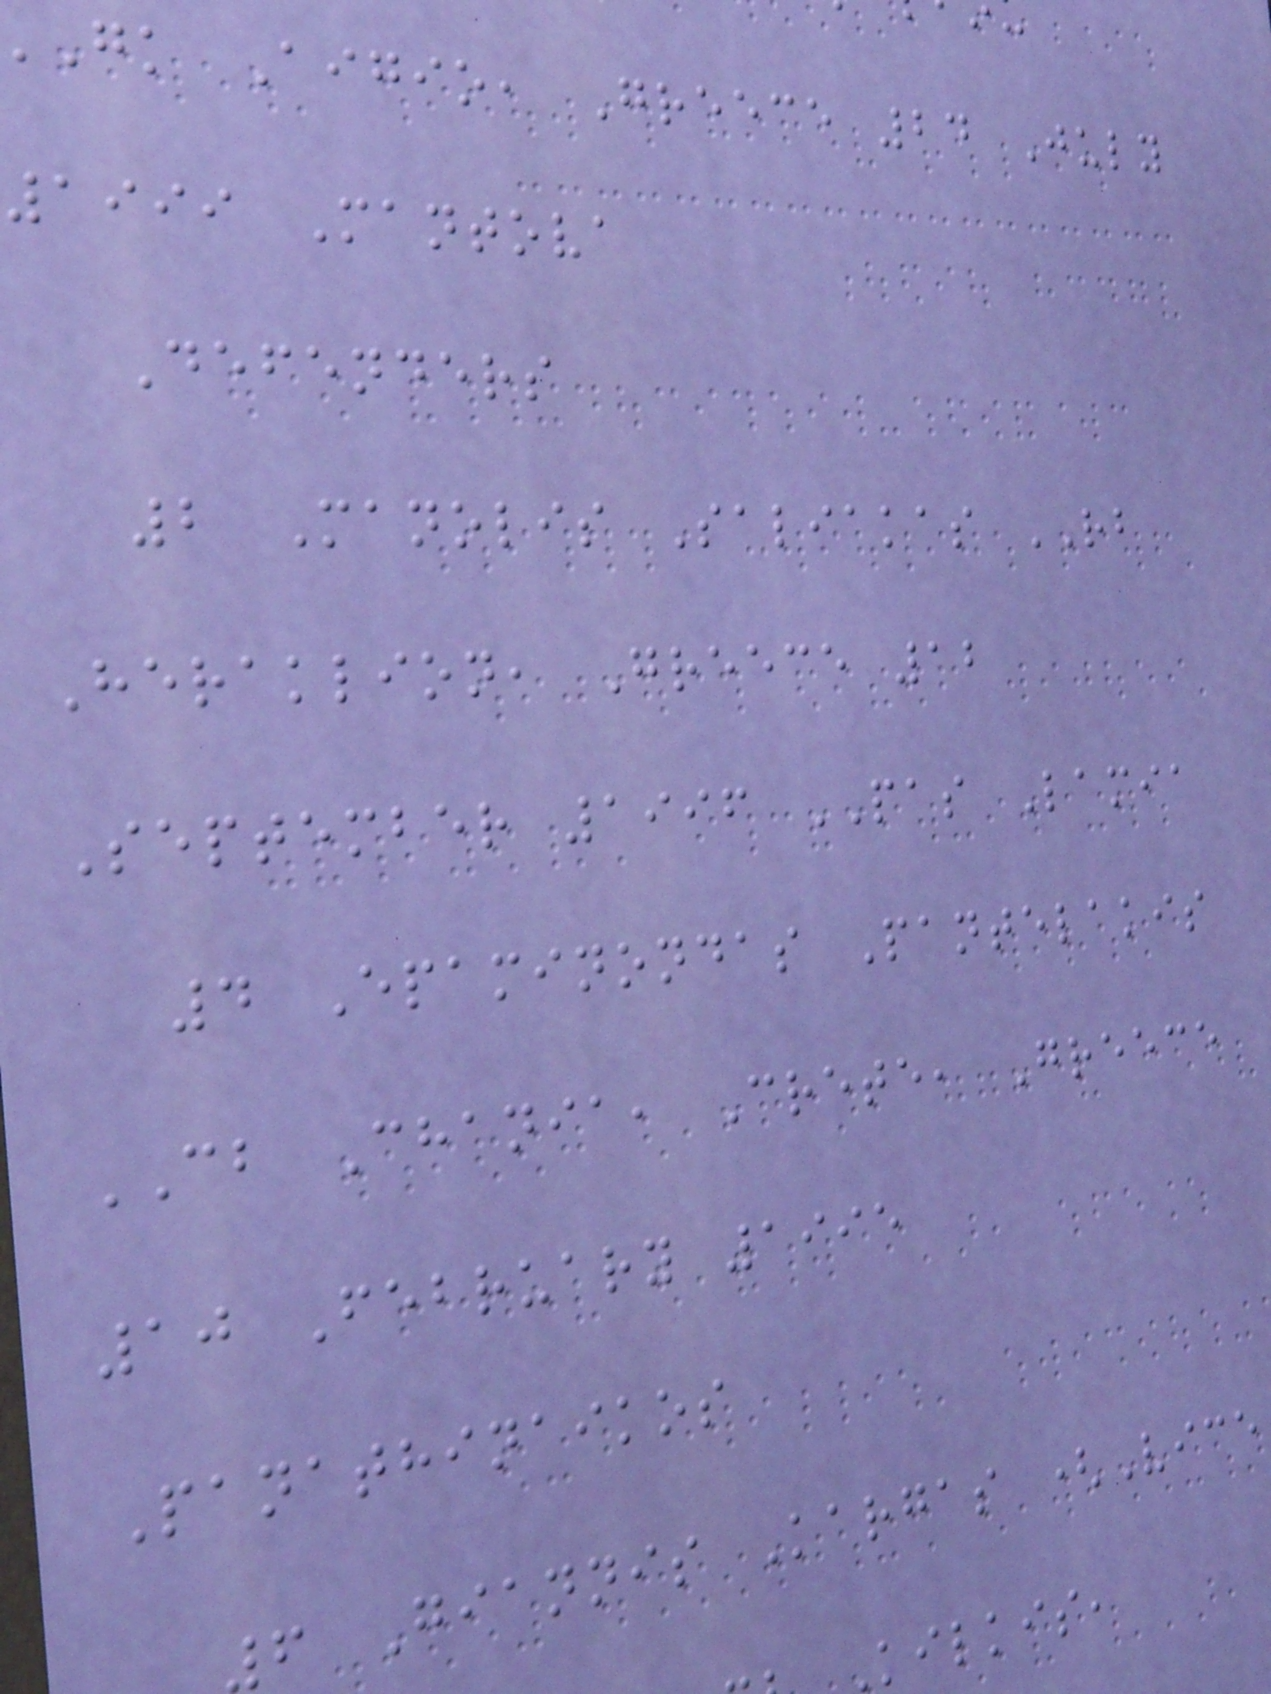gk Aigio, Greece 24 July
1999 Mantova
Defenders
2 Manolis Saliakas RB
Heraklion, Greece 12
September 1996 PAS Lamia
4 Epaminondas Pantelakis
CB Chania, Crete, Greece
10 February 1995
Panathinaikos
f Giannis Kargas (Vice
kilkis,
